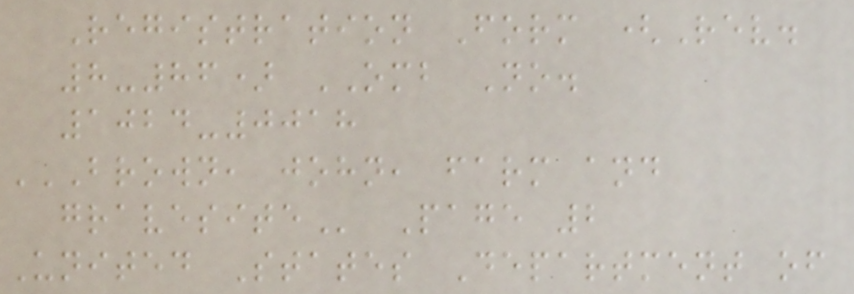Registration Form (Rev.
8-86) OMB No.
1024-0018
BROWN, JOHN, FARM AND
GRAVESITE Page 2
United States Department of
